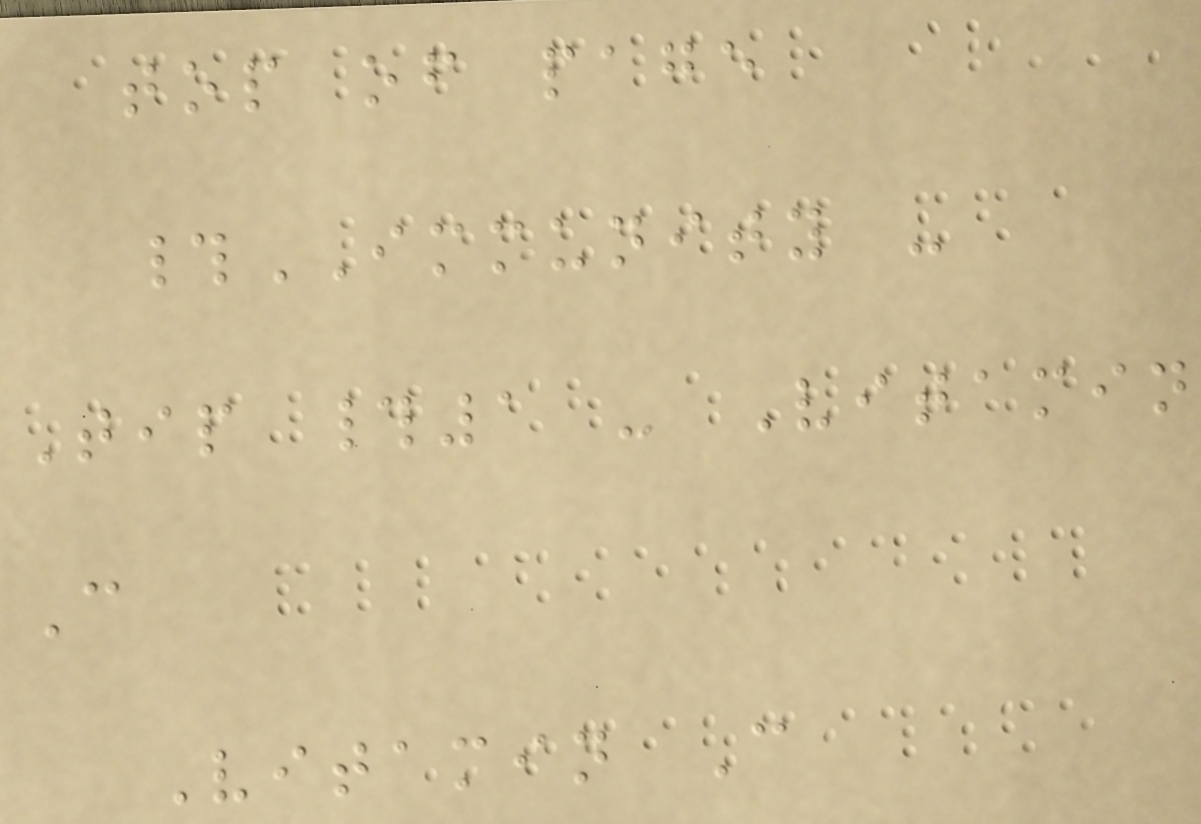top of page
#IMMUNITY -
Tip #1 - Vitamin
C
Vitamin C
